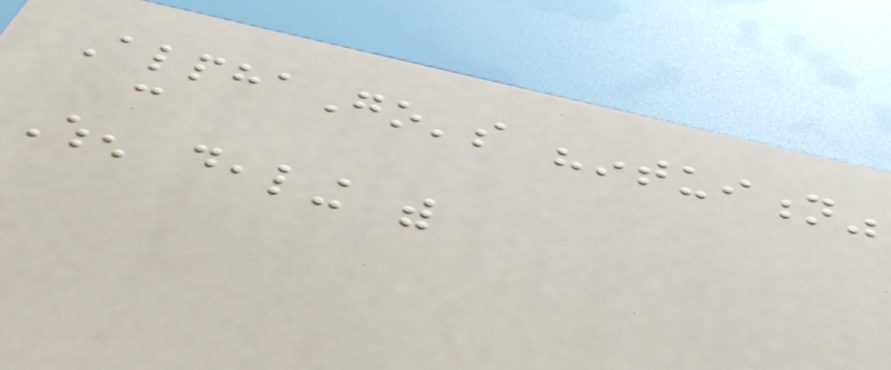AlphaGo's "intuition"
can
When dealing with
